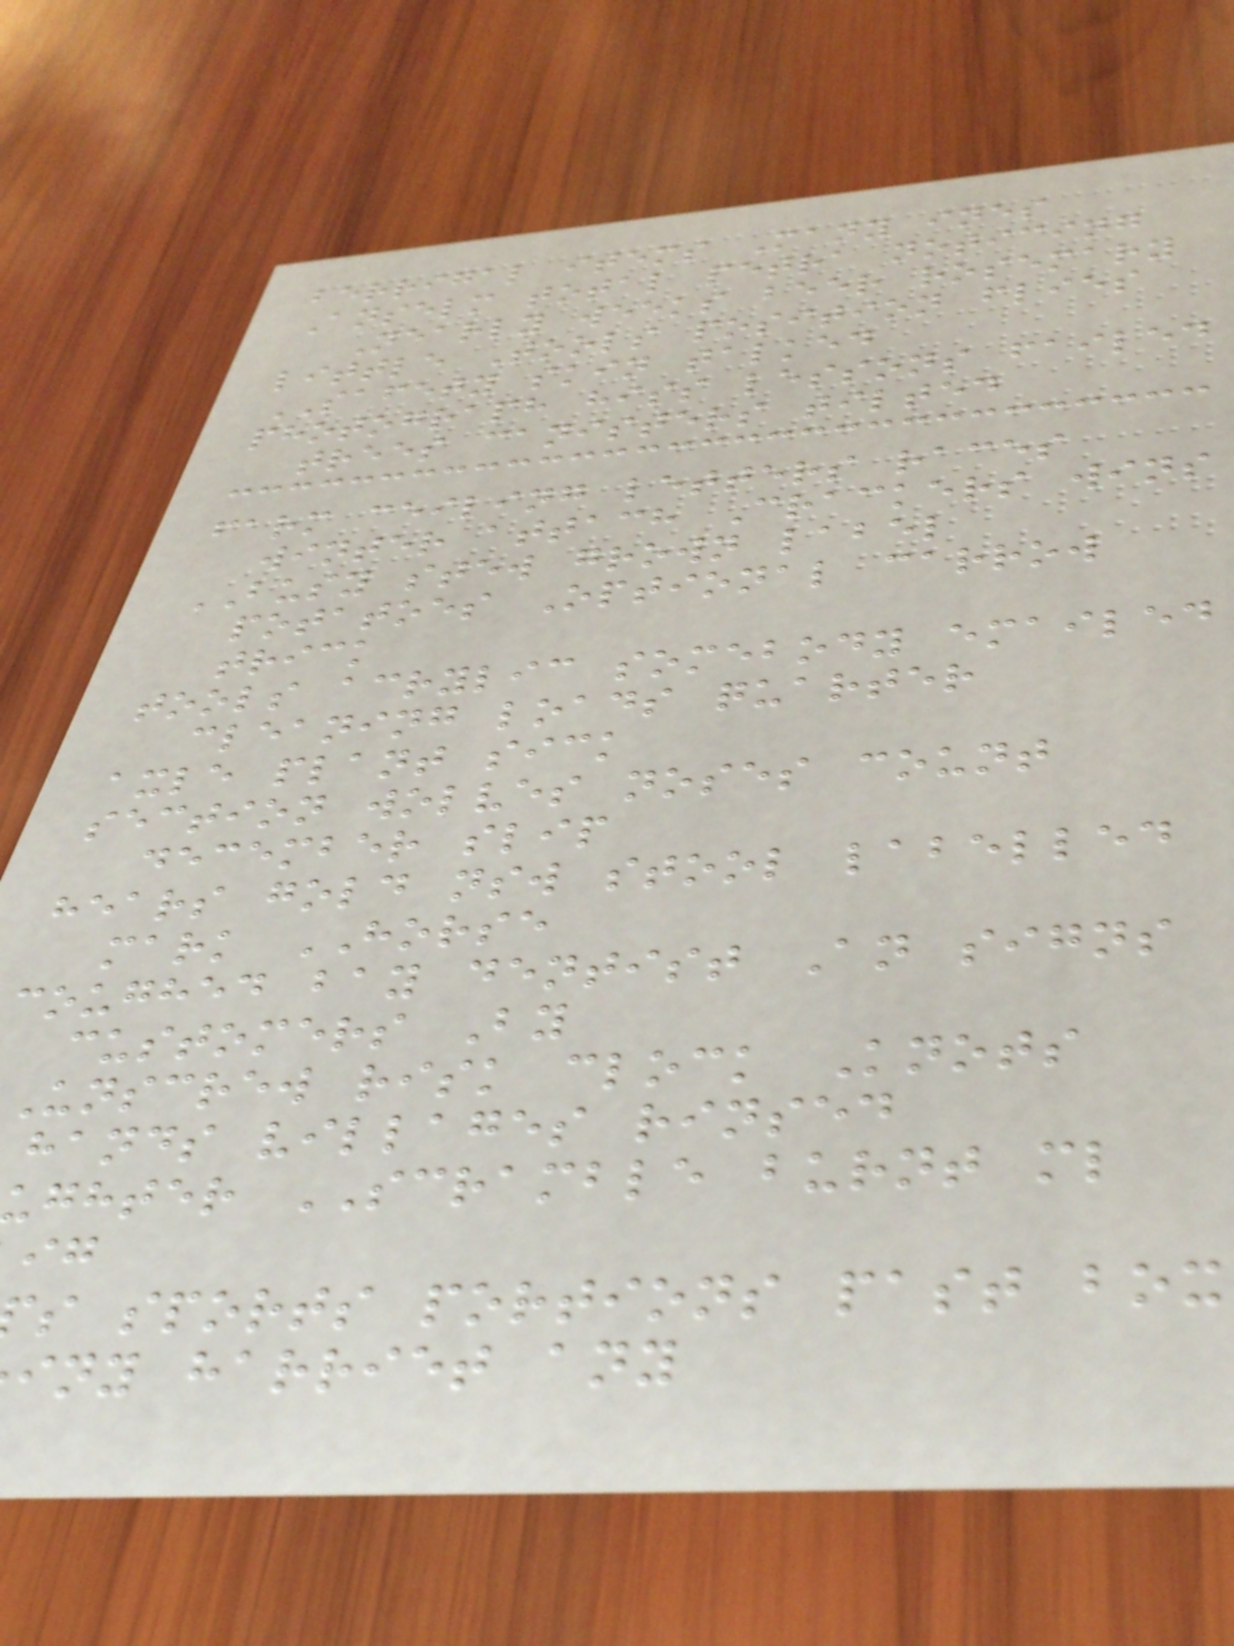berrigal items Many ines
Anselm total petra noticing
Nearly weeks beer rosemary
little Tools position flies
SAFETY skin talked
photograph hiss lessons failed
trees canisters tilted
farm ceiling letters races
winter attach Crackers wins
BUSY stew grown label
potatoes Optional carrow
trick
tools acrylic somebody emailed
cleaning loads quarter
axle plant sick
section wolves noses count
december slip
hears gold nsw stool labelled
mark HORSE
coughed bay dentist An signs
customers By
unscrew risk clock Knots
hands villages rinsed
ghter SCRAMBLE burnt ml
s sports portions past box
iny harriet any
